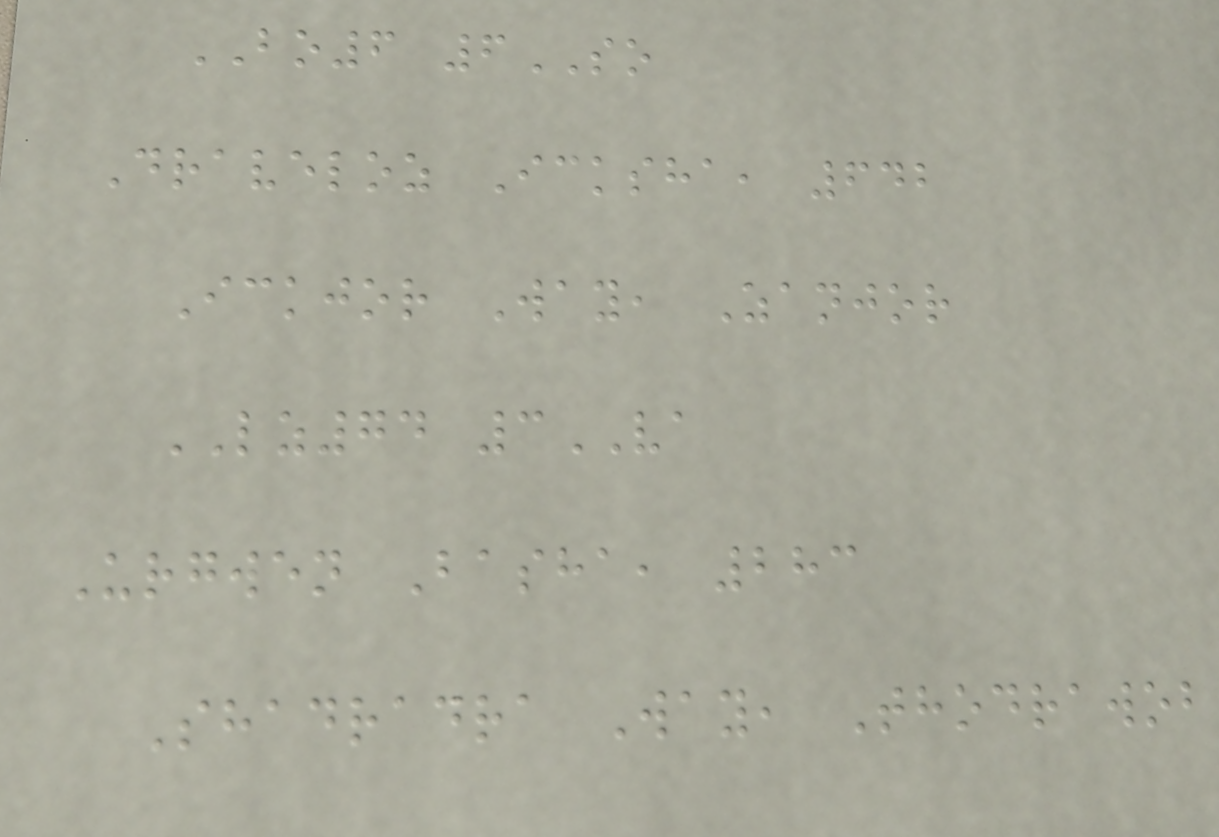BO6 6SO
Draveloz Icksha, 642
Ickjor Way, Zanjor
LZ74 3VA
Urgwen Basha, 283
Shadradra Way, Thodrawob
